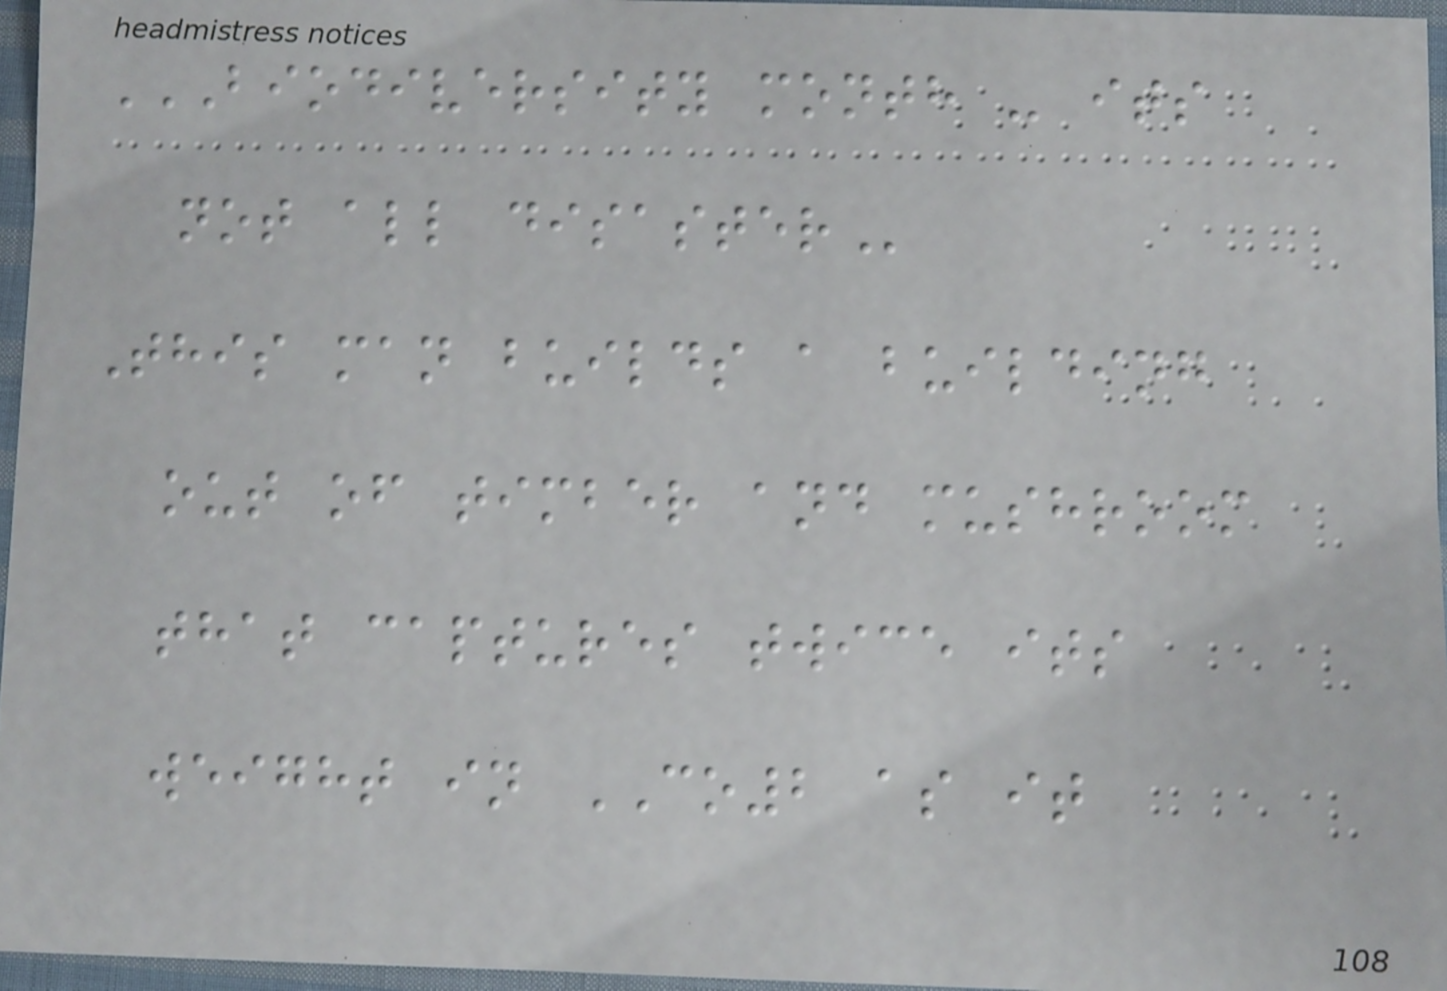BIODIVERSITY MONTH - ITS
NOT ALL DISASTER
This man builds a building
out of timber and mushroom
that captures twice its
weight in CO2 as it
